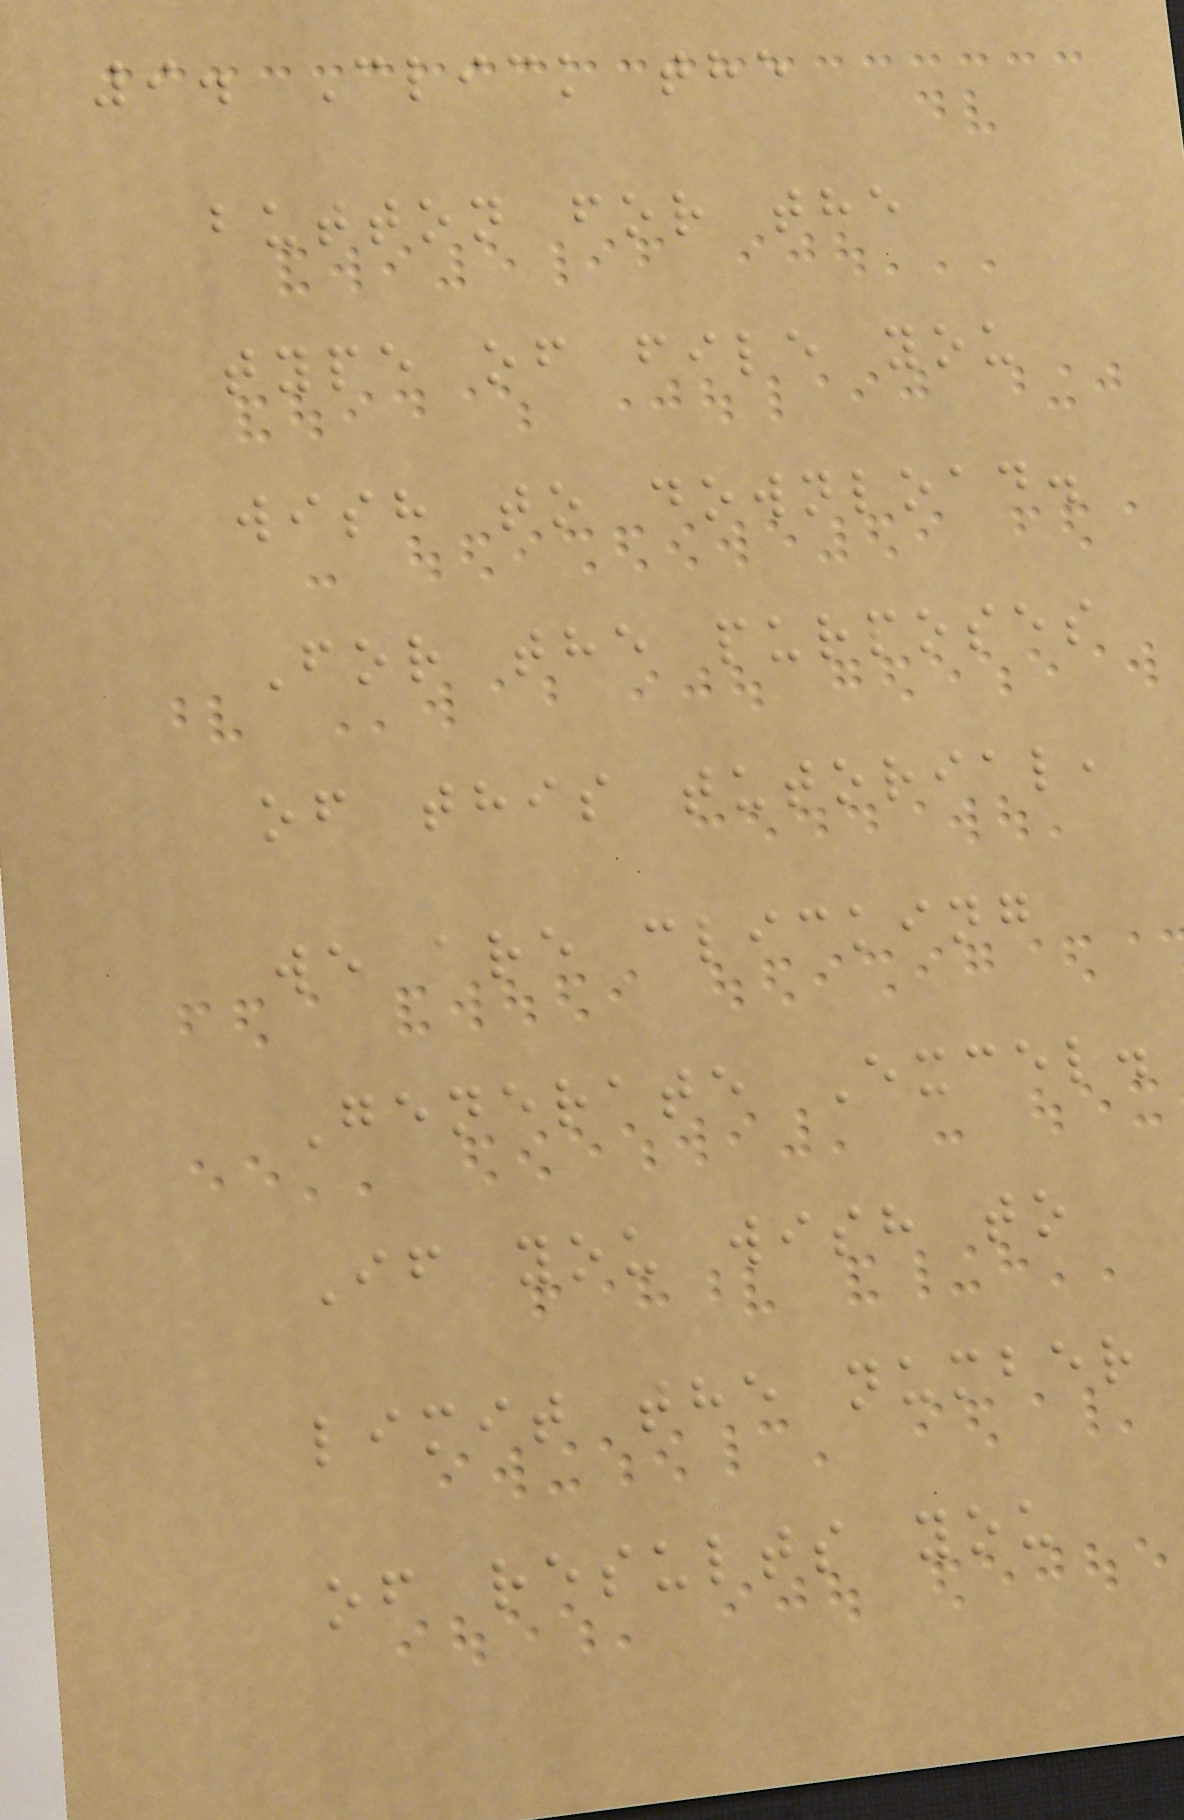9. Click the
button for the
type of file you
wish to download.
For the purposes
of this tutorial,
we are clicking
Generate Excel.
If you wish to
limit the number
of results you
